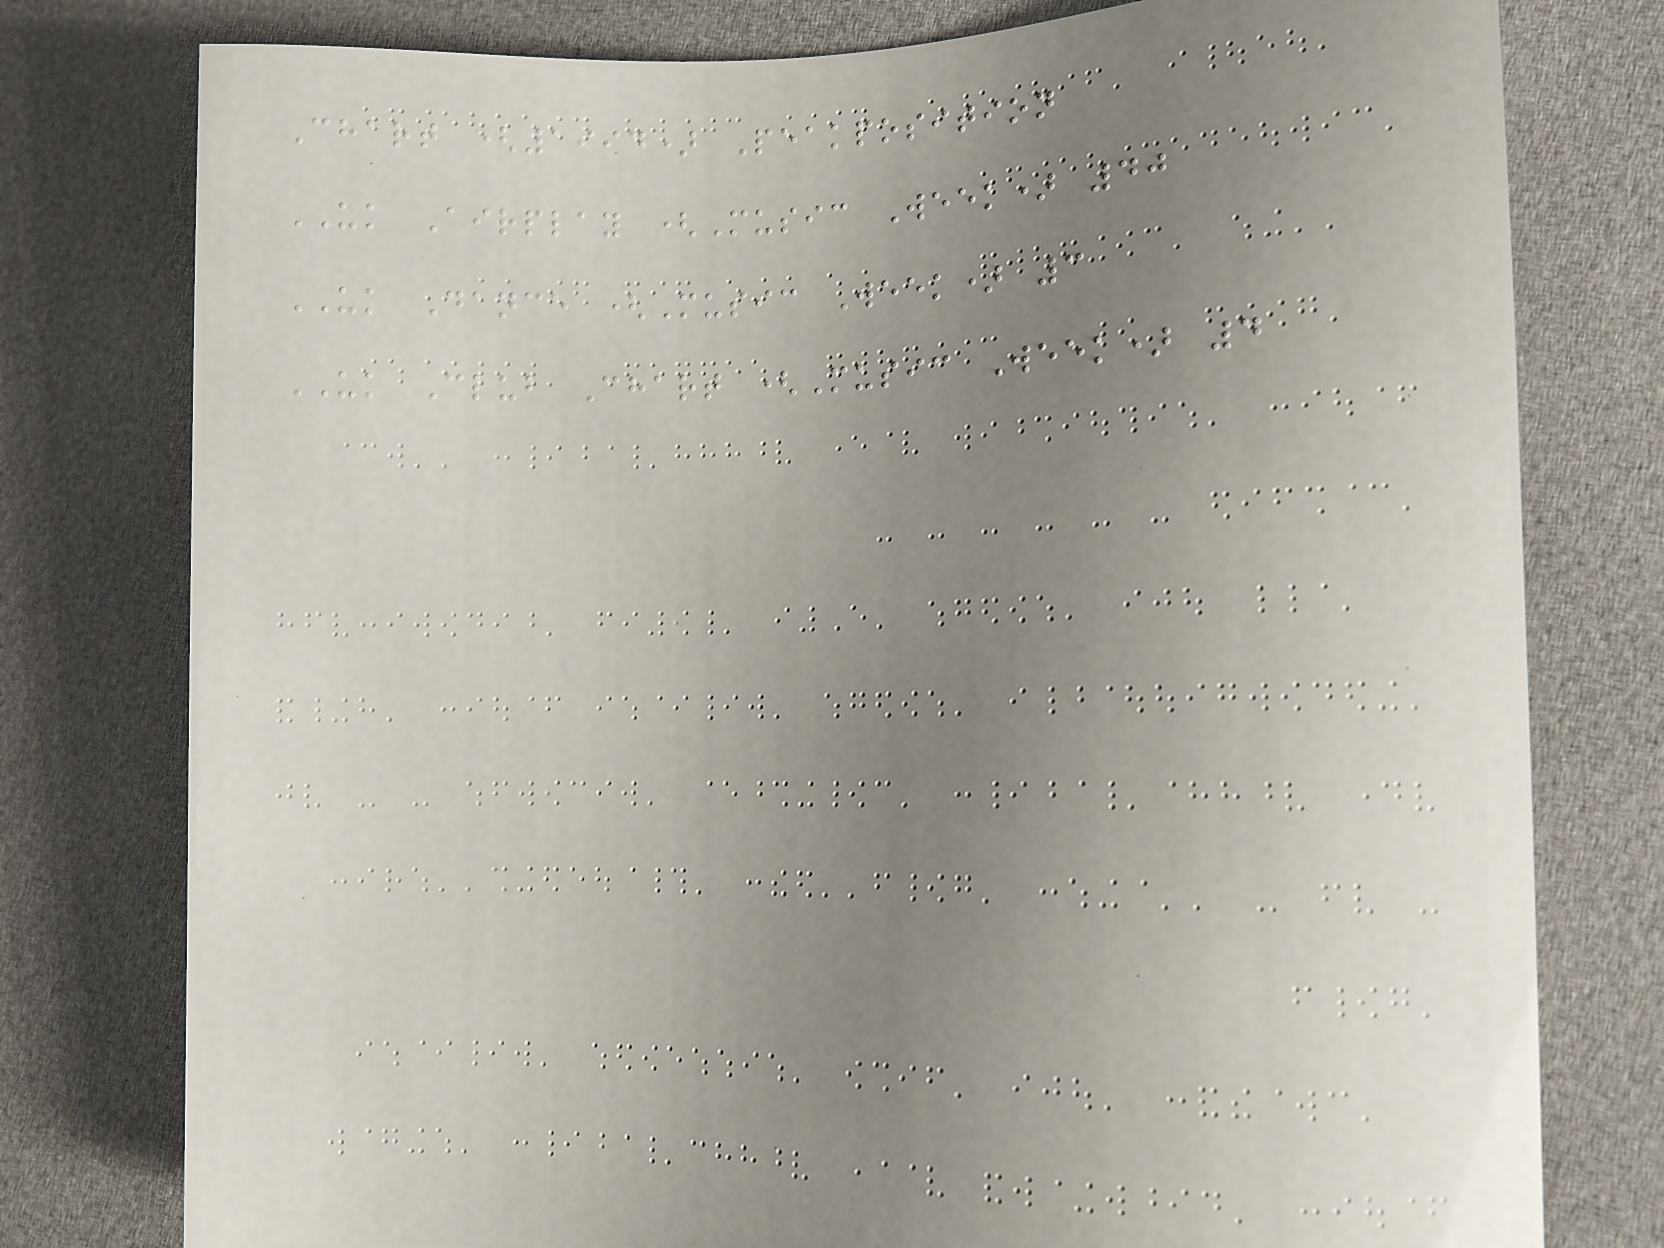Chart (1994) Peakposition
UK Airplay (Music Week) 40
UK Dance (Music Week) 3
UK Club Chart (Music Week) 4
